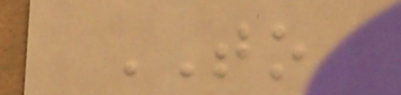TO
